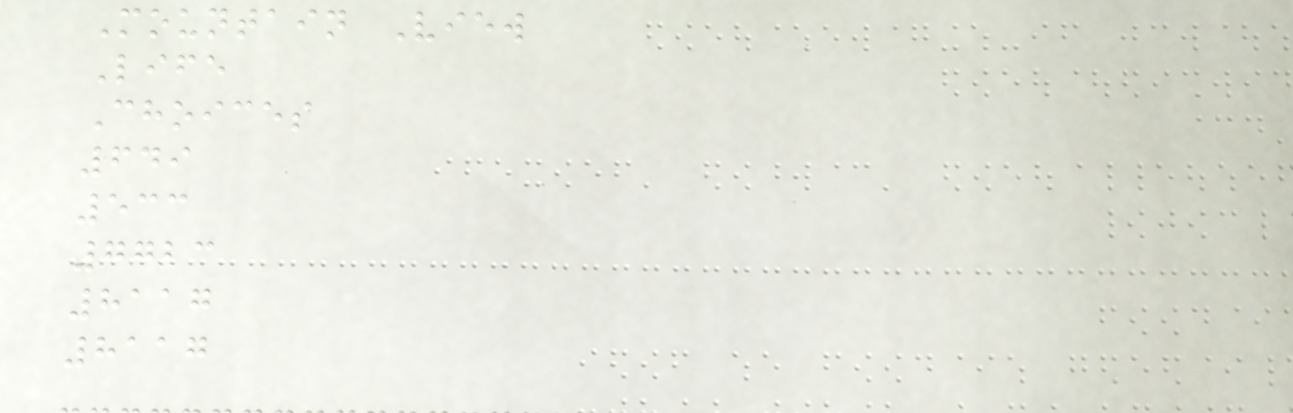Mountain View
Life
Choices
649
533
7723
8117
8117
